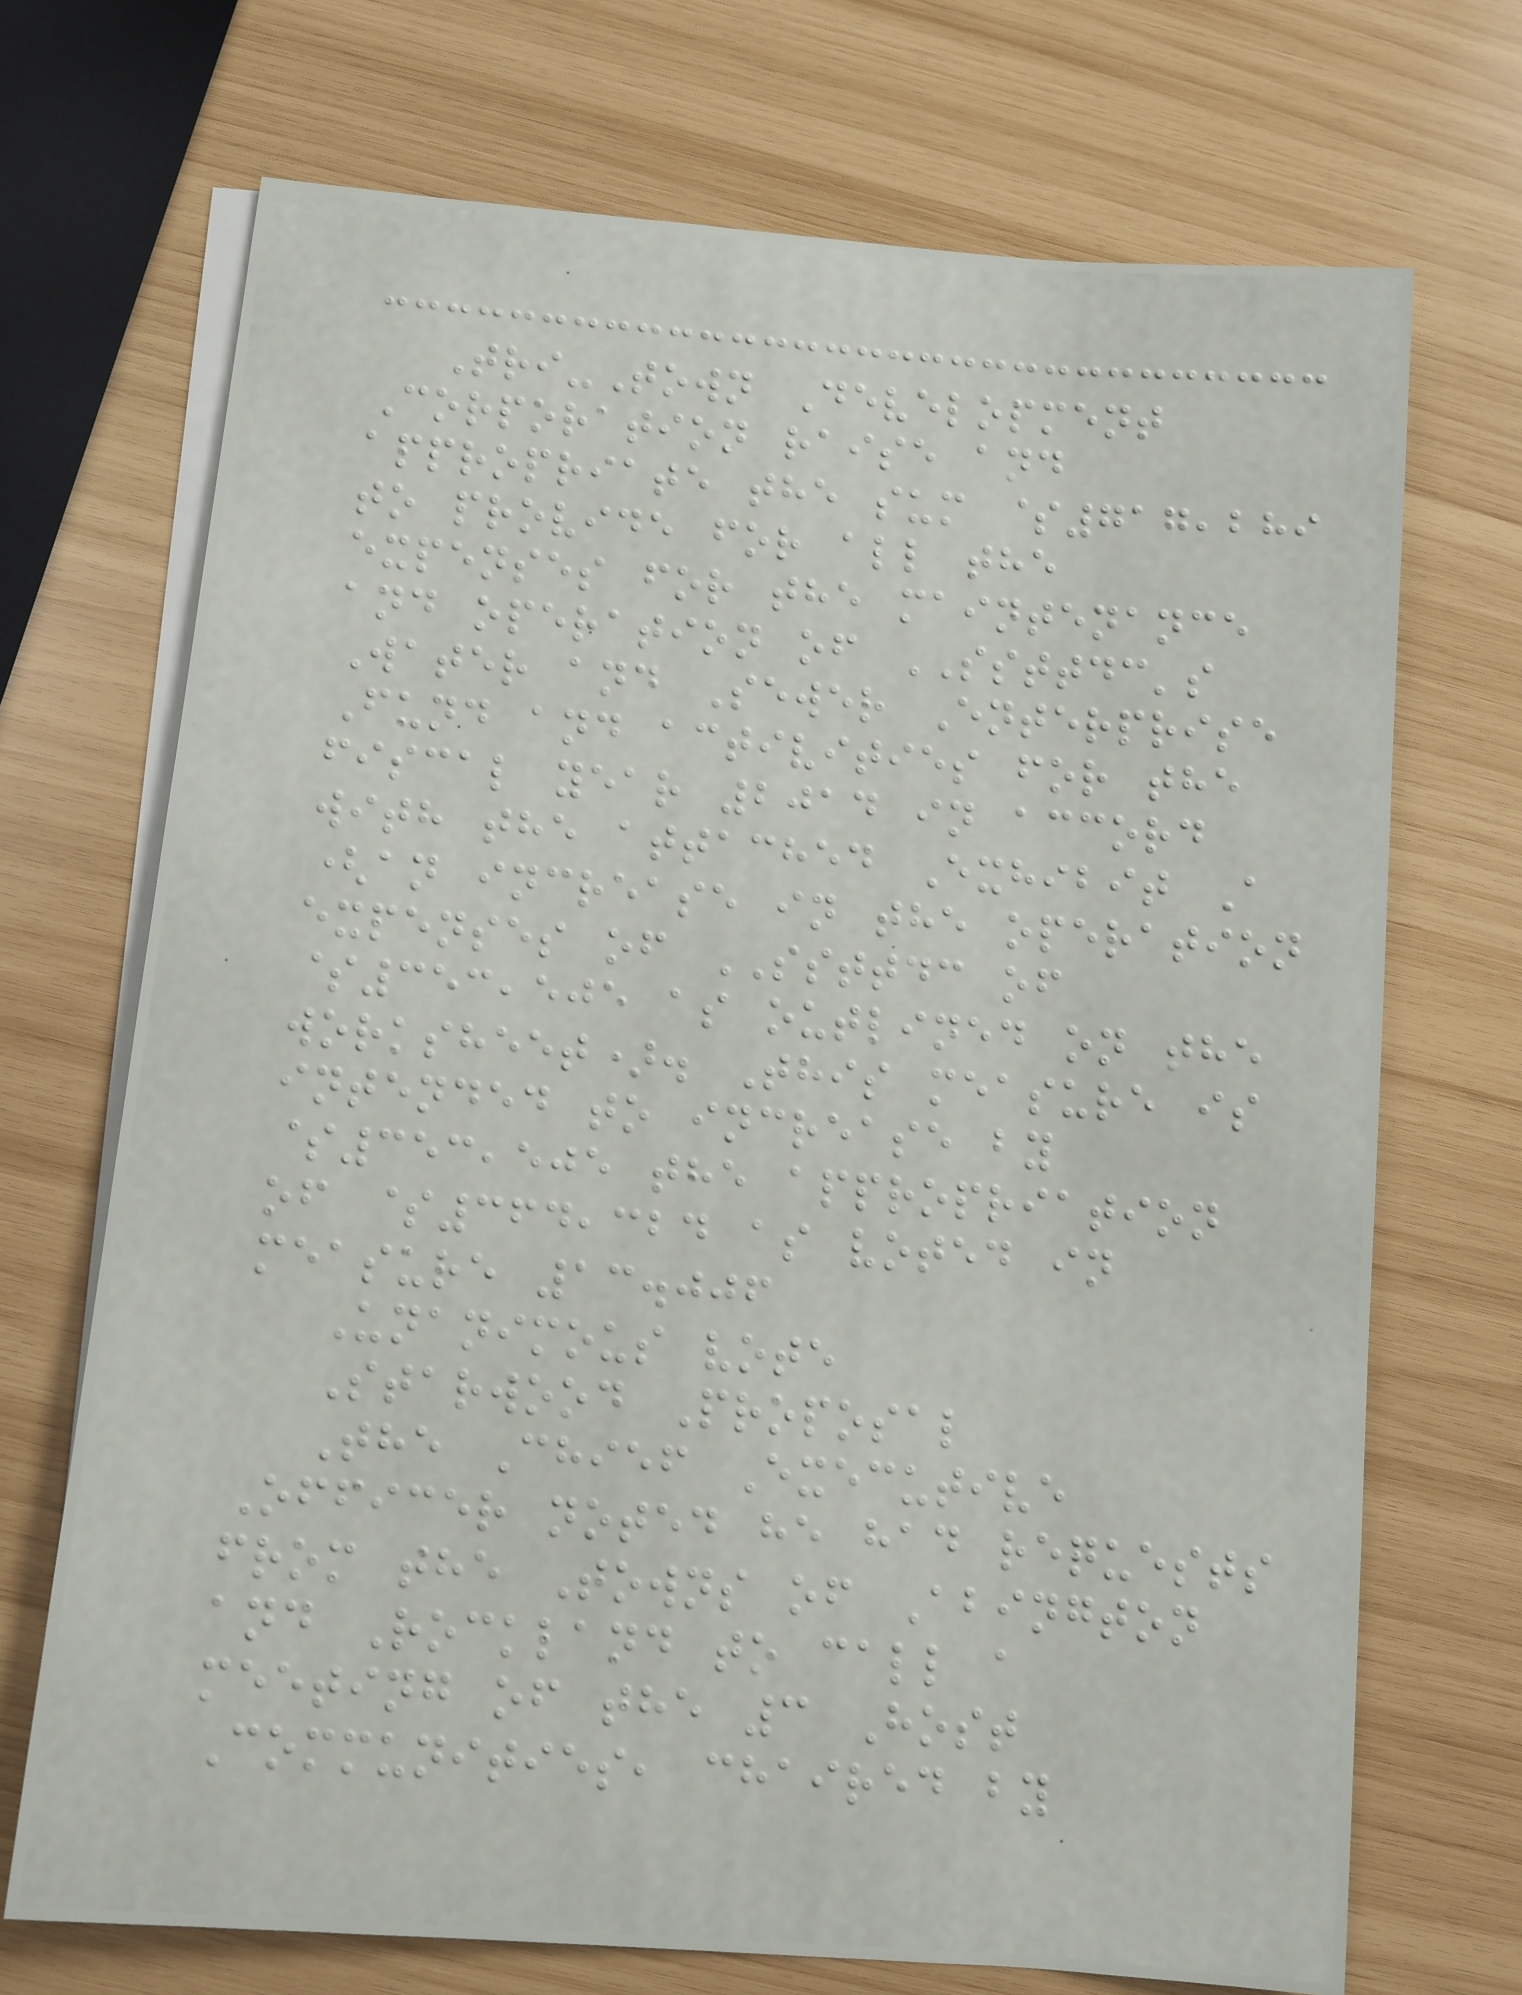Tri-Town Development
Corporation raise and
appropriate the sum $717,289
to provide for all the
expenses for the maintenance
and operation of SSTTDC's
Water and Sewer Enterprise
Fund and activities for the
fiscal year 2014 in accord
with the attached Exhibit A
(an increase in the operation
expenses of SSTTDC of
$353,505 as outlined on the
worksheet). This measure is
intended to increase by
$353,505 the appropriation
of $364,324 as voted in
measure 13.006
Unanimous vote
Starwood Proposal
The Chief Executive
Officer noted he had requests
from the Towns of Abington
and Rockland to call a
meeting of the 3 Host
Communities, chaired by
